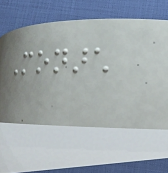Monarch
